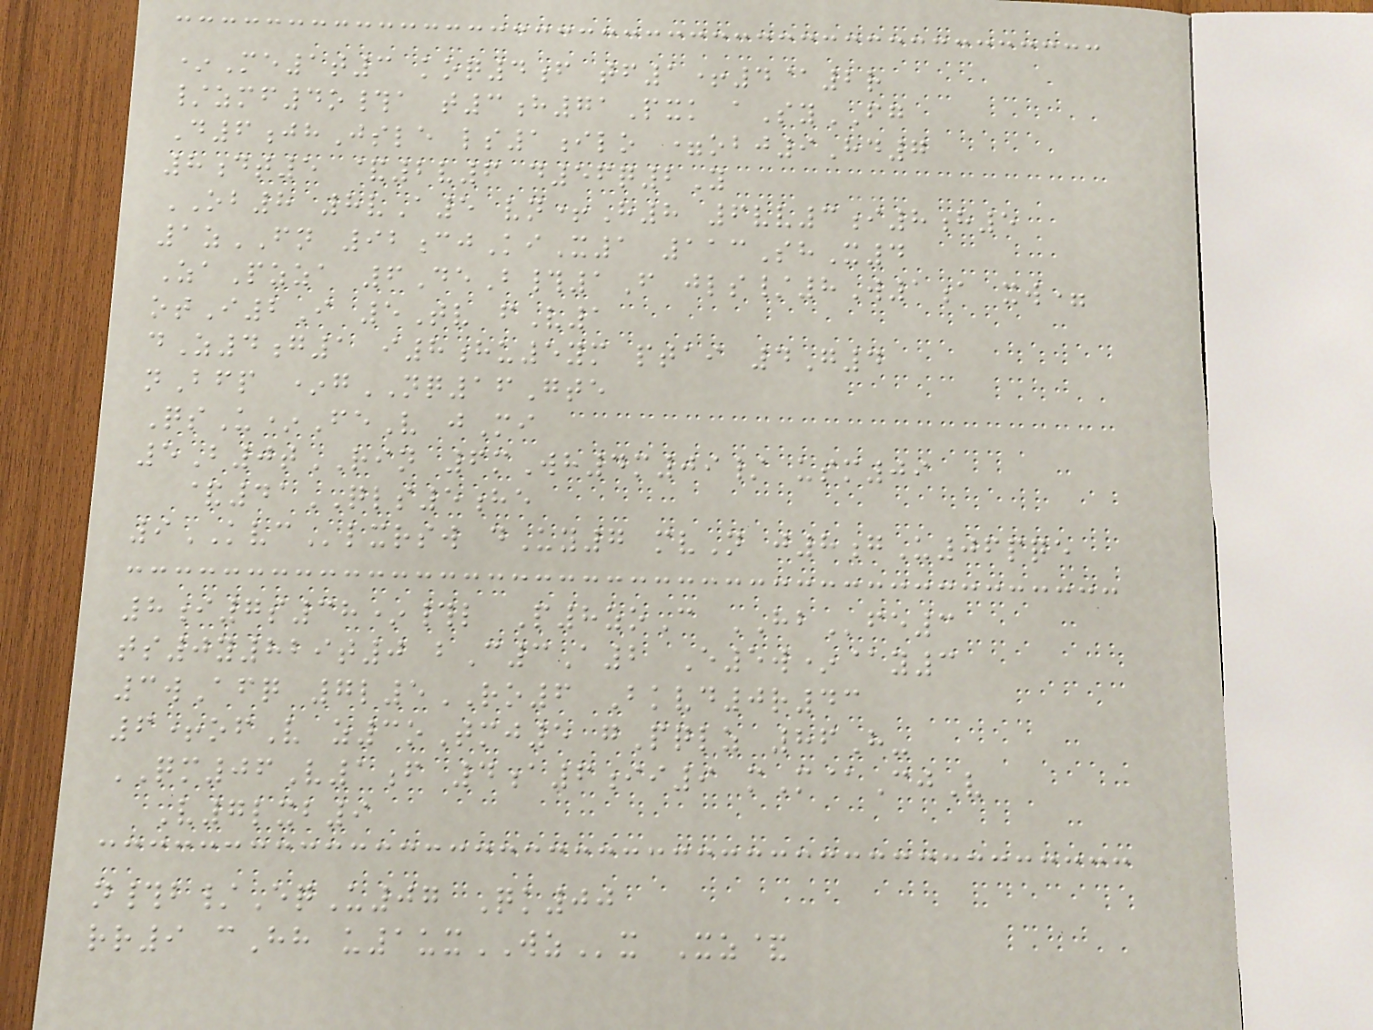*Me1t3 koq4f tf1+4@2r
/zmf4o#a t3h71Pxk aSyFG
D6jhJsle ls1ilo =obj9Hd7
8dt5 &2v6 d56q2Y
OB8 8vA5 vn+H8 6vv3i8h5
1zFN 92cjKiX1 113ShX4
ZaPzza 6DeB#1F jls/8W1a xw=
otI2I 5Tv fV1
dZ4g1 i8hu5ym ptai 4G4
nBfp *gNQ16Gte
QsU*FeV jMi
5B0tRIN 6mWh4m09/ usm09
&41QLS5he
9KVClxrsw dUy7 mvN j8gU06pqe
8i7s38*#l P8zoC HBfe3
ts0y829t0 bC3A2 E5w*@y3
3wAfq 7l5RO6 Bkvd0r43
6+ofV z3oTmj5 gPqlz 86H-
QM06V1f 4a6ii9 mM@CjV
V7lxb9
n#b/EqU07 Qk00
rr9 cHh u1uxWZx Xz&
